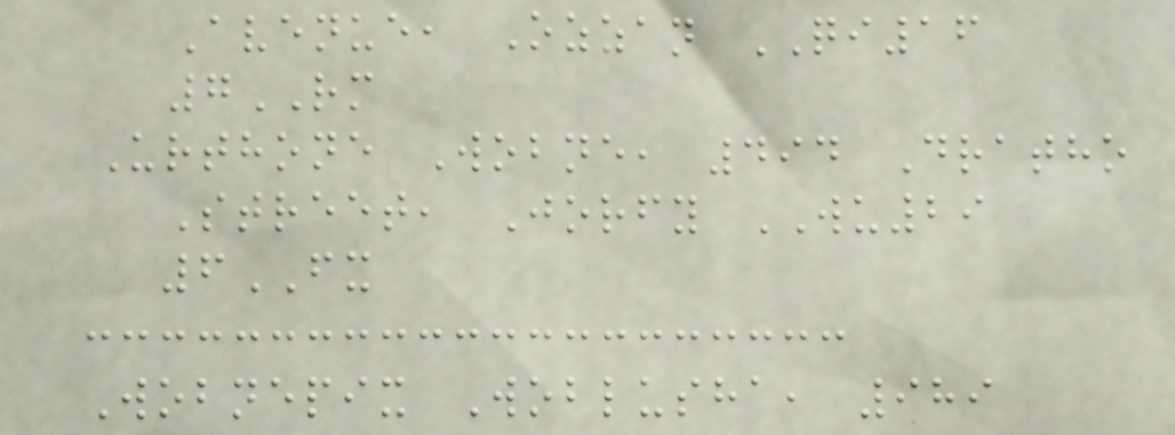Avenue, Ozzan QI16
7RM
Urthone Wobne, 494 Dratho
Street, Jorfy WU29
6FX
Wobnepix Woblusha, 989
